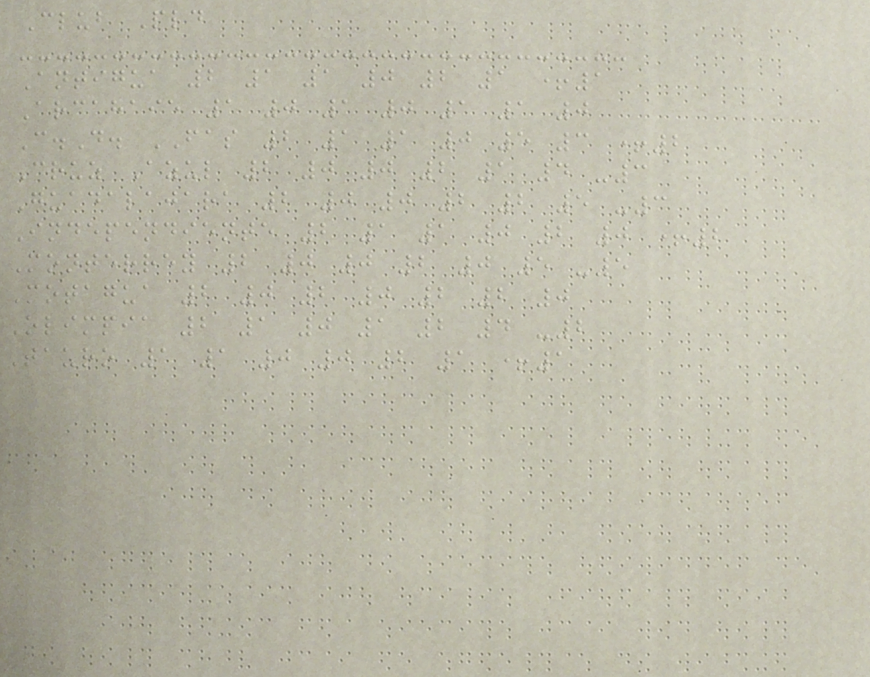Club Pld
Antigua 2 1 1 0 2 1 +1
Arcahaie 1 0 1 0 1 1 0
C.D. FAS 2 1 1 0 5 3 +2
Cruz Azul 2 0 0 2 1 4 -3
Guadalajara 2 0 0 2 2 5 -3
Independiente 2 1 1 0 2 0 +2
Monterrey 2 0 0 2 0 5 -5
Motagua 2 0 2 0 2 2 0
Olimpia 2 1 0 1 2 4 -2
Tauro 1 1 0 0 2 1 +1
